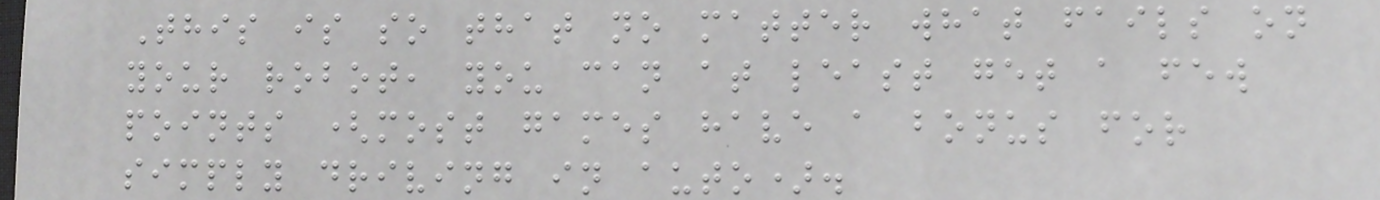This is so that no matter what fails on
your robot, you can at least get a few
points (most games have a bonus for
simply driving in auto).
